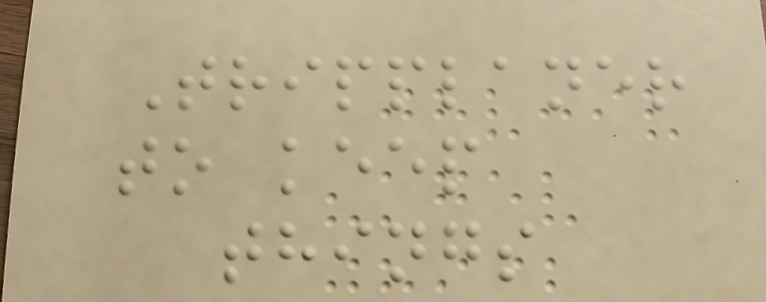Tripplaner
to keep
things
